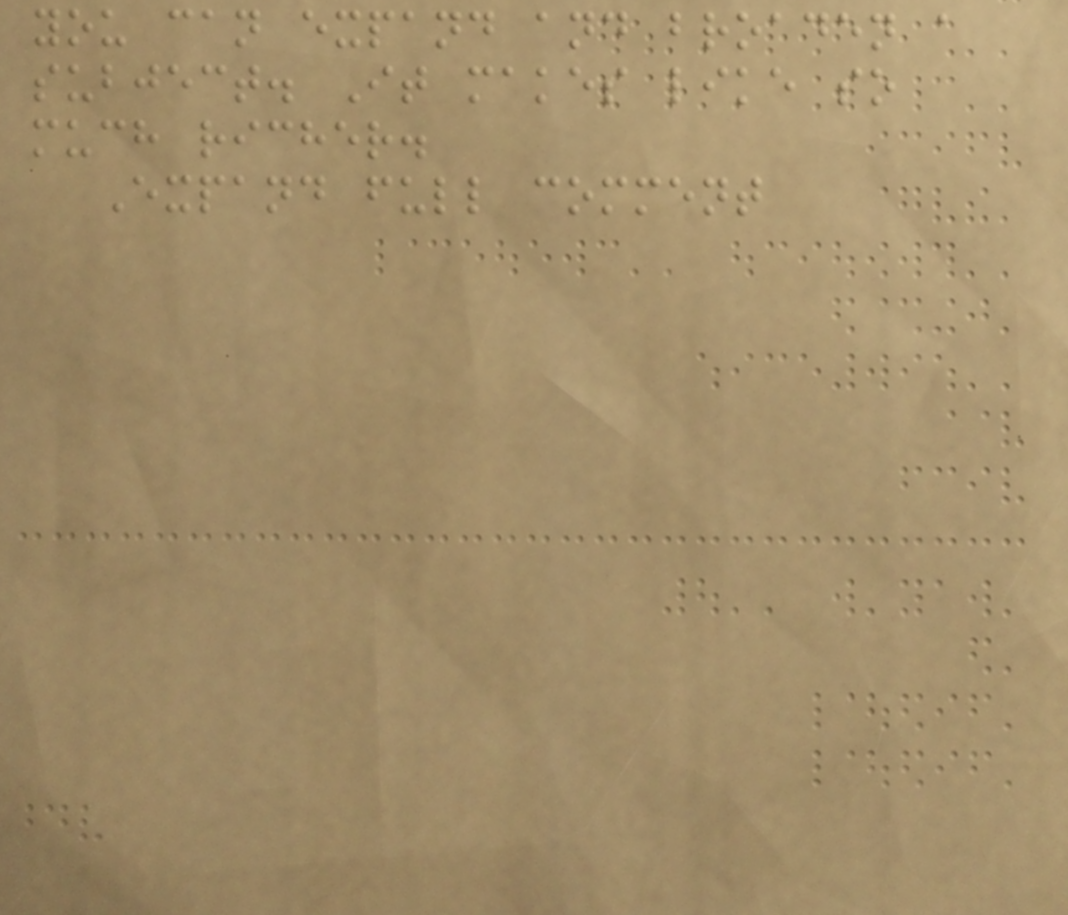you can expand and broaden a
subject. It makes like so
much richer.
Expand full comment
